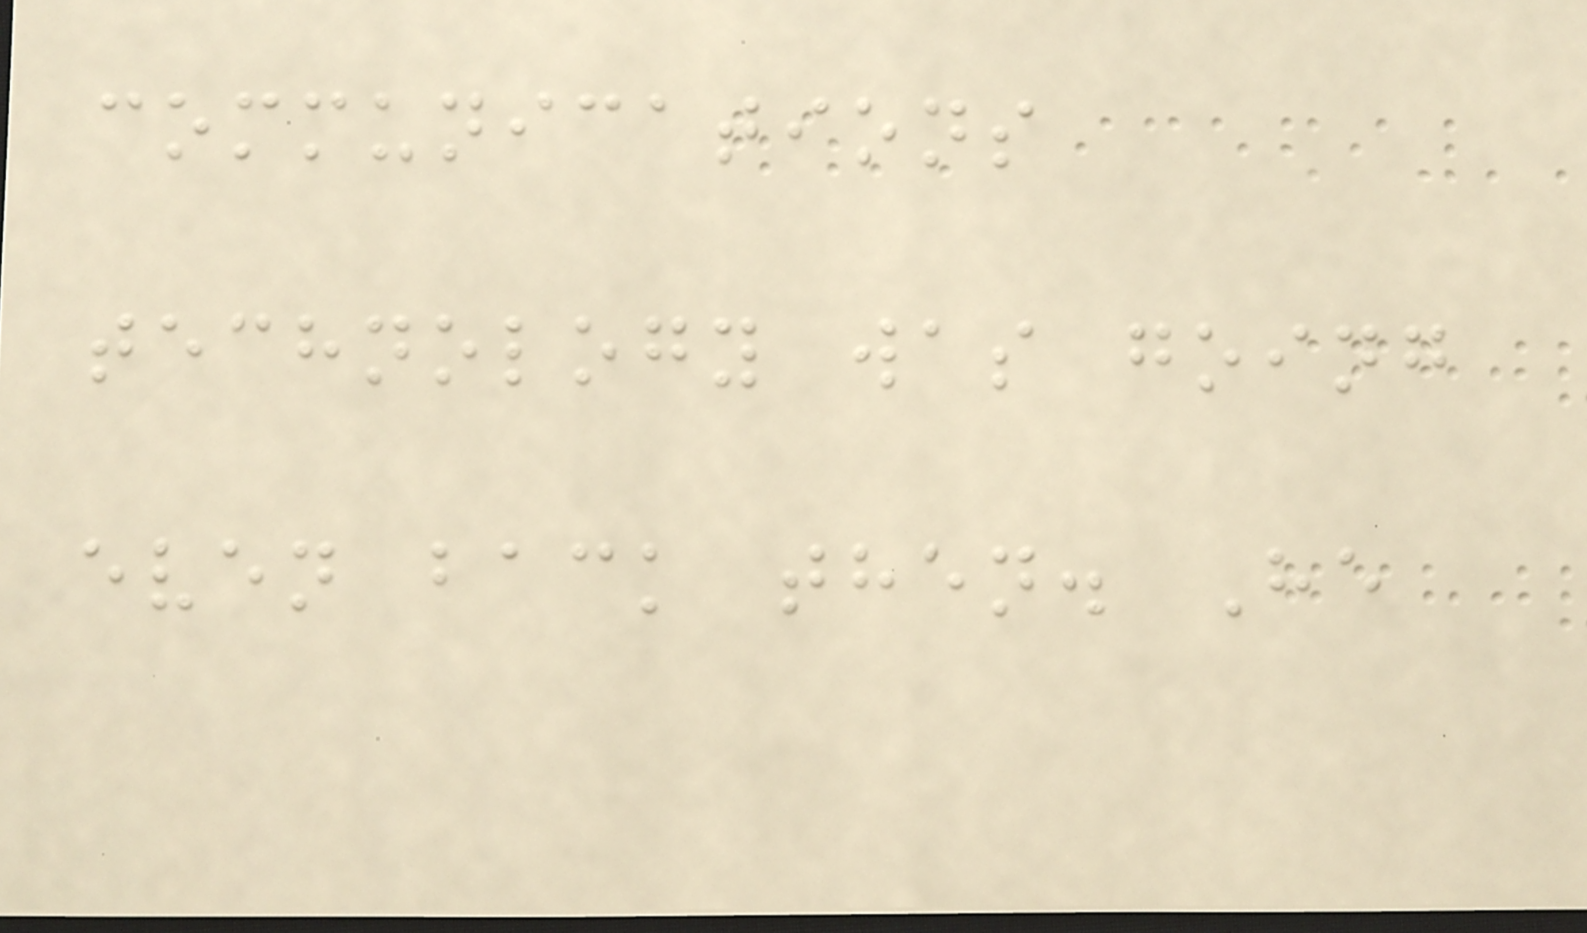communications
technology was going
even back then. He
